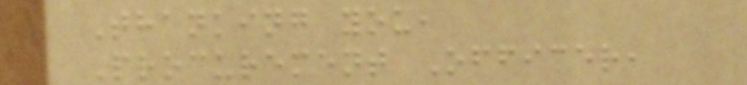Thanking you,
Procurement Officer,
